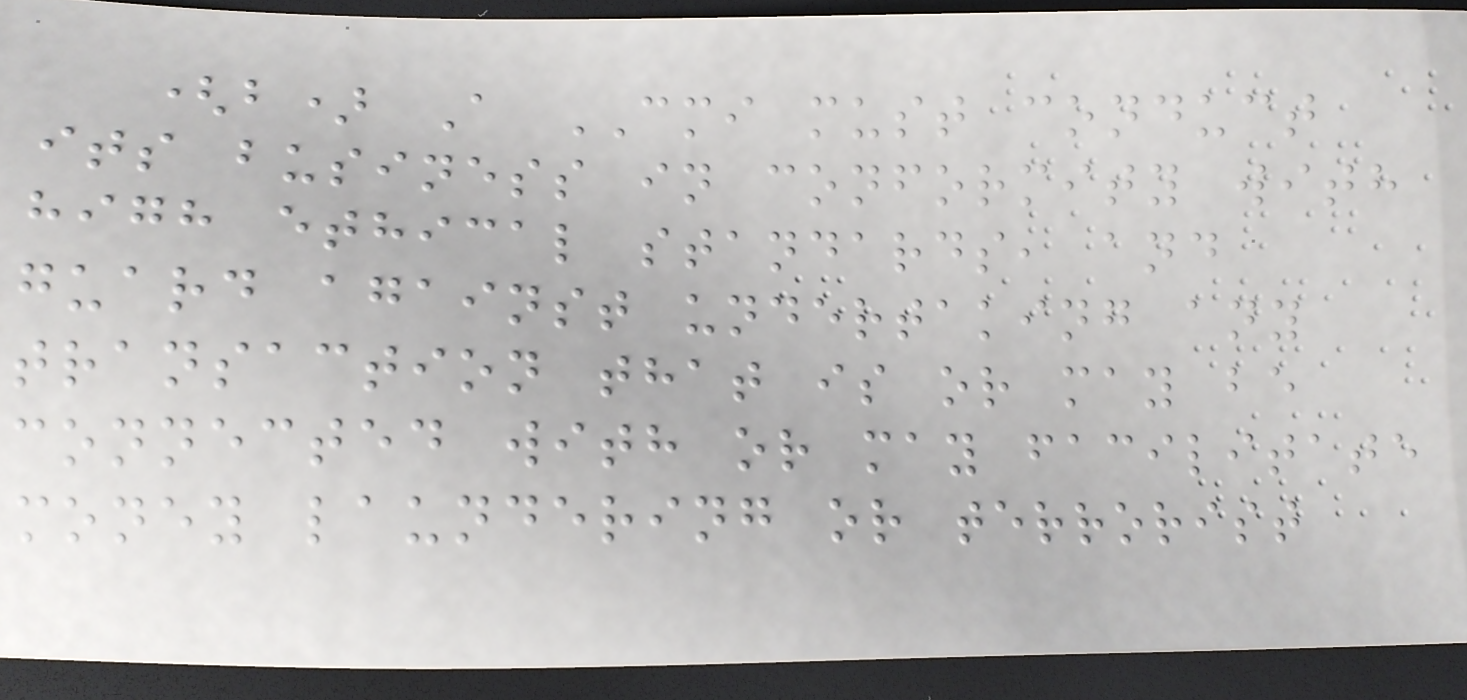(b) A CMI must conduct
its business in conformity with
high ethical standards, and
guard against undertaking any
transaction that is or may be
connected with or may facilitate
money laundering or terrorist
